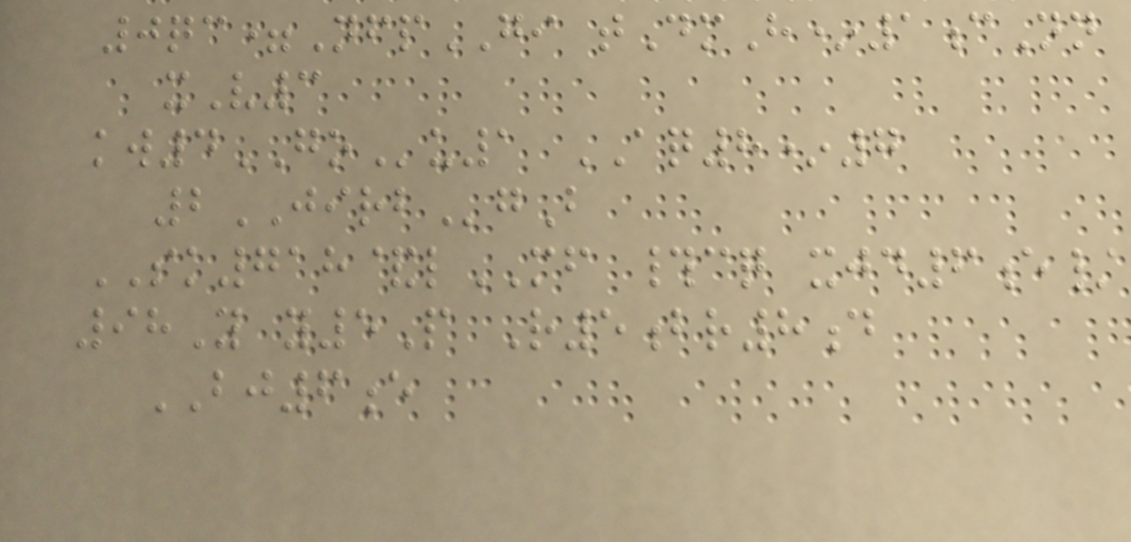0qc=NfpGI tDmH*1cNn
xV3
kw4GOu1 AQ8*7
2JIRBgB
SK718&lMF #cq xjd6e/
98Y y5P R5br8d
BJ6e
